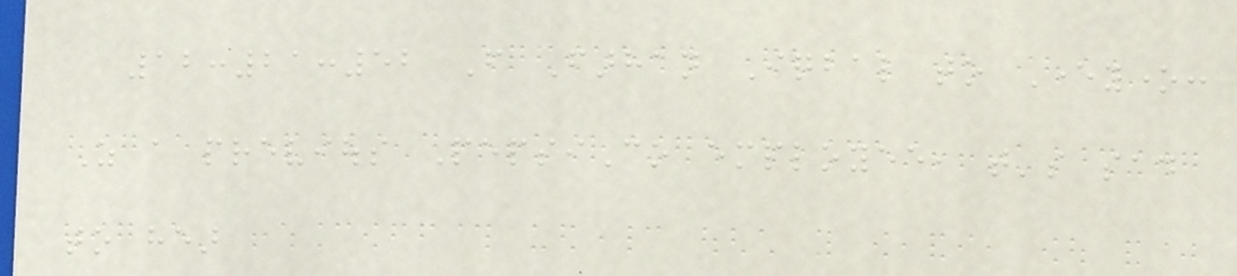12:21:52 From Farhan Iqbal to Everyone:
As a previous PepsiCo employee, that's sad
to hear
